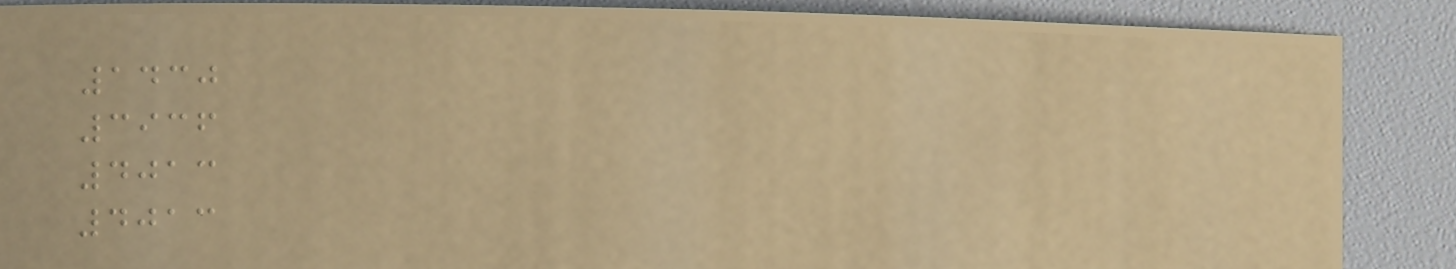1430
3936
4013
4013
